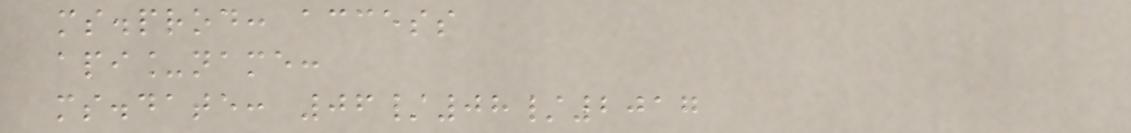ms.prod: access
api_name:
ms.date: 06/08/2017
